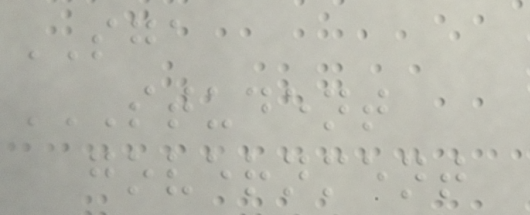SGA
STUDENT
GOVERNMENT
